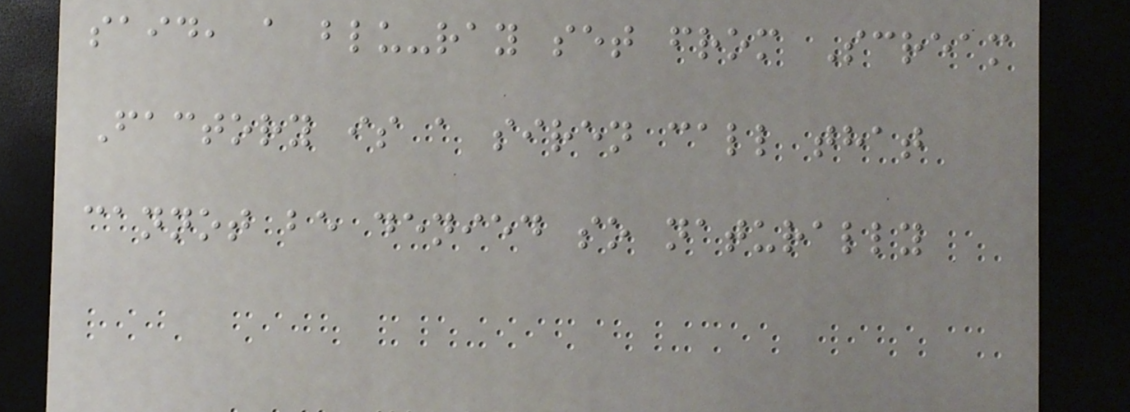said, a blu-ray set from Scream
Factory is a siren call that
cannot be denied so naturally
